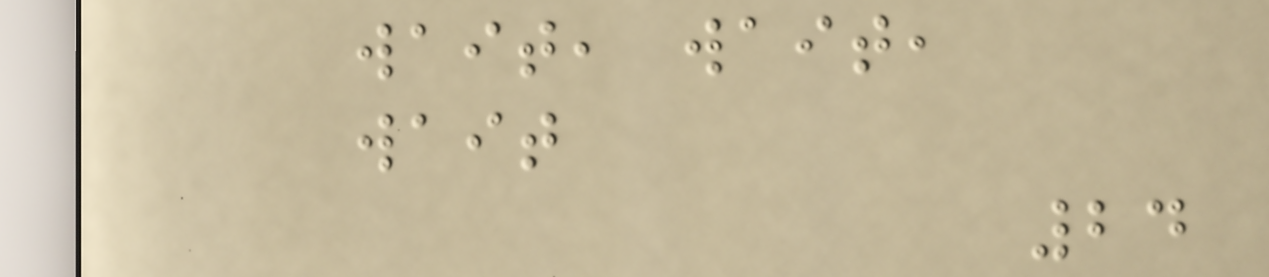wait, wait,
wait
24
